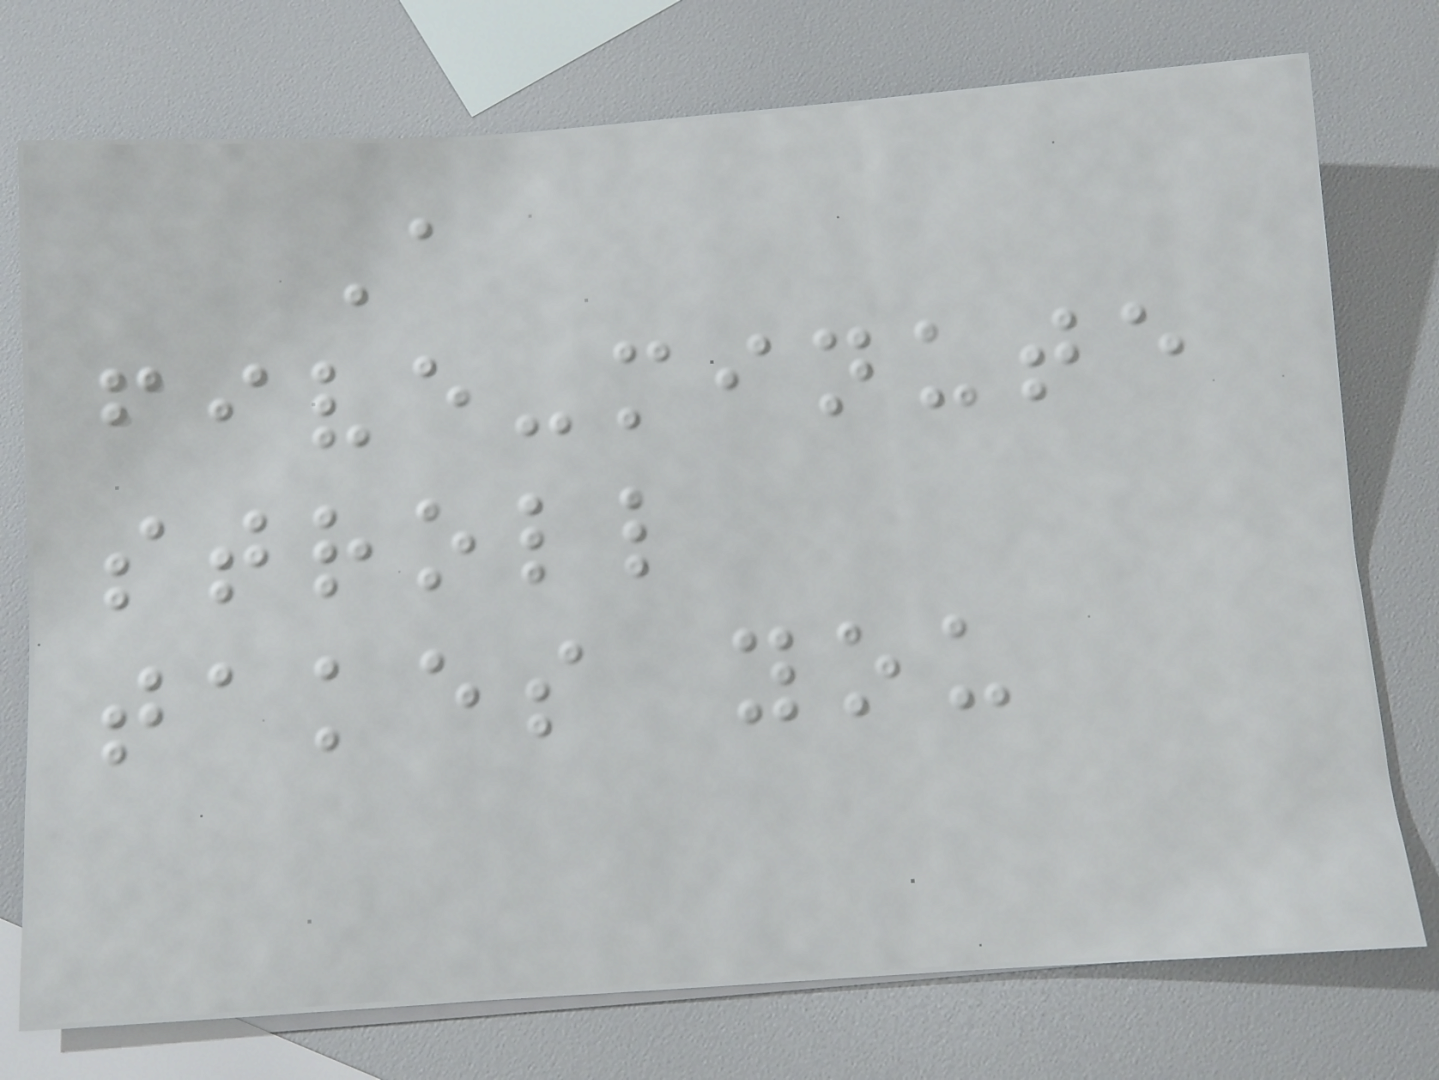A
five-minute
stroll
takes you
